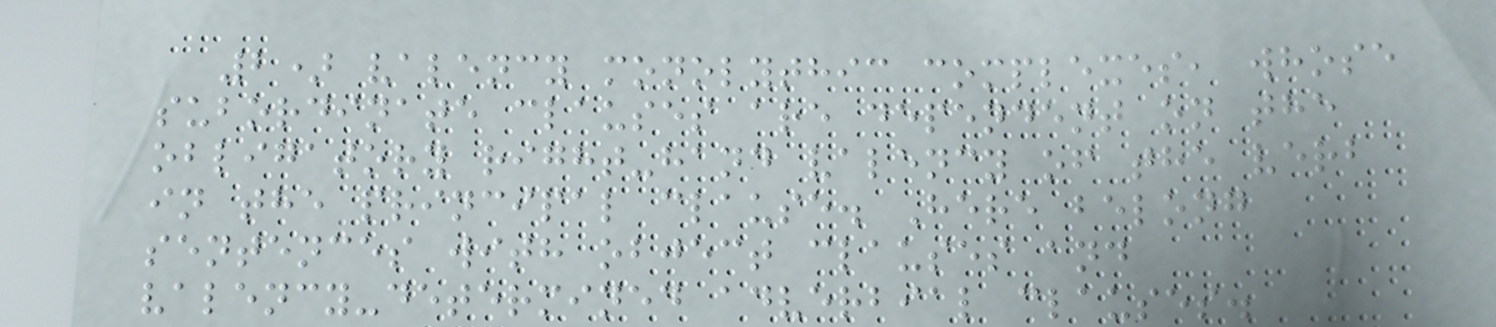2) valency monolythic complexes, whose
subordinate clauses are dependent on the
obligatory right-hand valency of the verb
in the principal clause. Here belong
sentences with object clauses and
valency-determined adverbial clauses.
